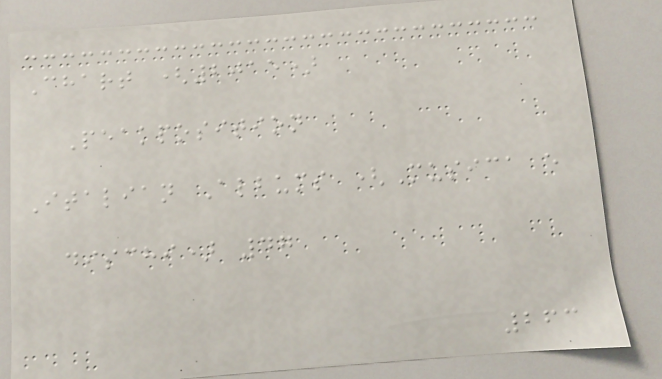Chart (2015)
Peakposition
Italian Albums (Musica e
dischi) 47
263
